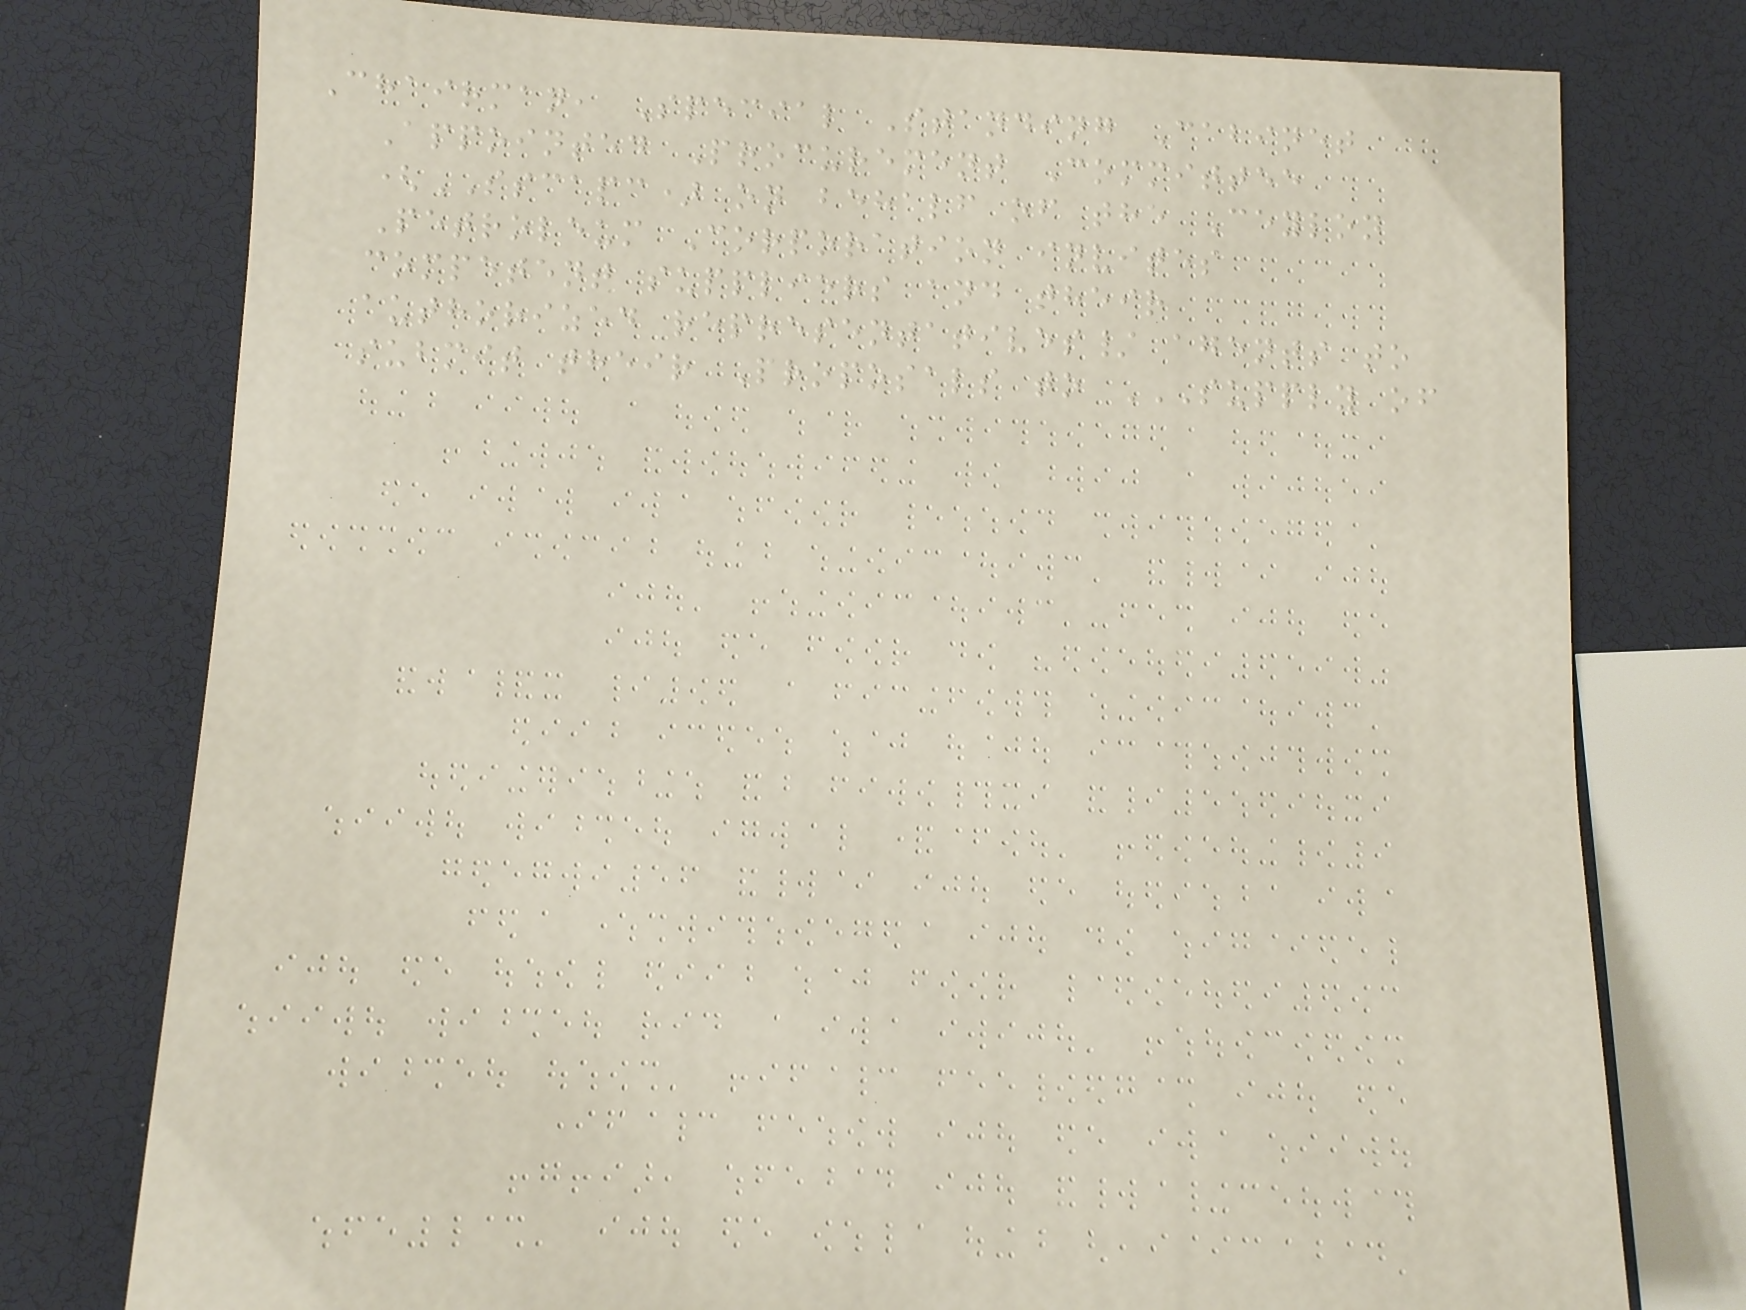Chairman, Special Standing Cabinet
Appointed Procurement Committee
(SSCAPC) on behalf of the Ceylon
Petroleum Corporation invites
competent suppliers and their
authorized representatives/ agents to
submit their Proposals to SUPPLY OF
